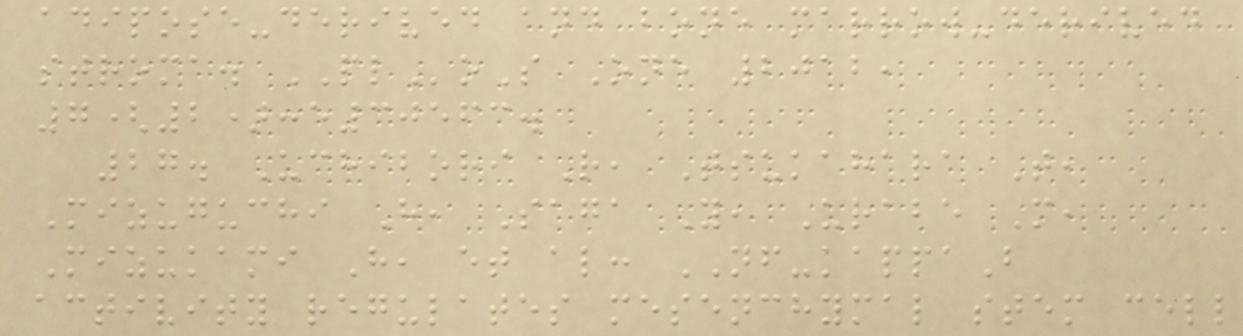adipose-derived and bone marrow-derived
stroma. PLoS One 2012,
7(2):e30563.
27. Uchibori R, Tsukahara T,
Mizuguchi H, Saga Y, Urabe M,
Mizukami H, et al: NF-kappaB
activity regulates mesenchymal stem cell
